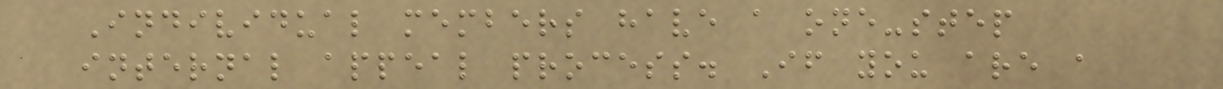Individual members have a one-step
internal appeal process. If you are a
